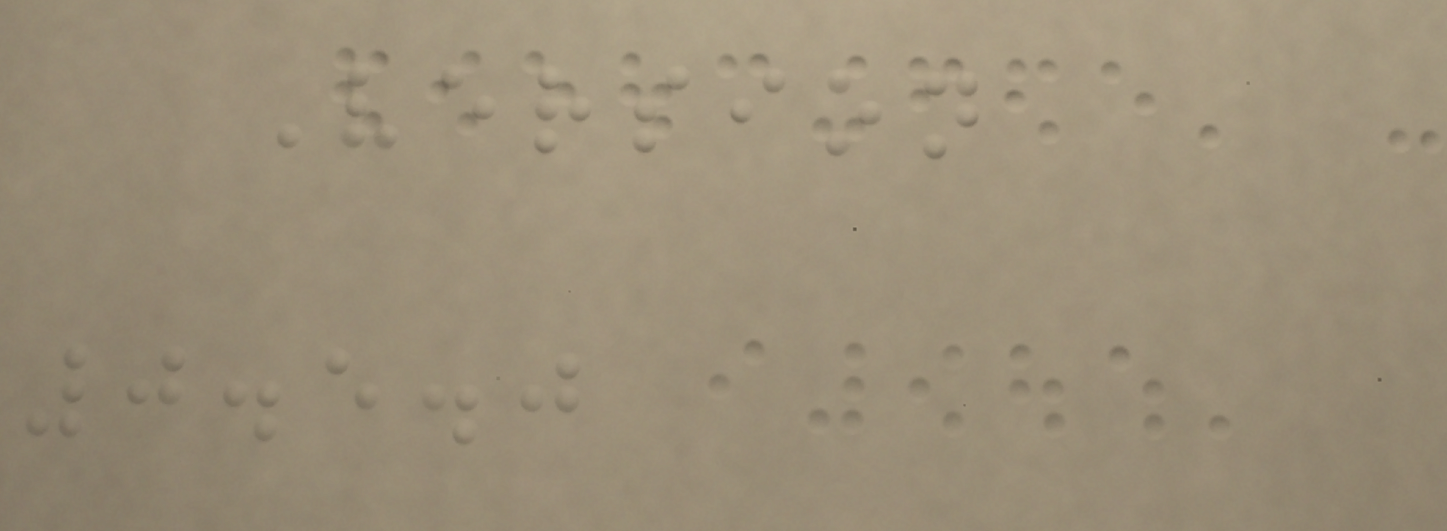Version
0.5.0
